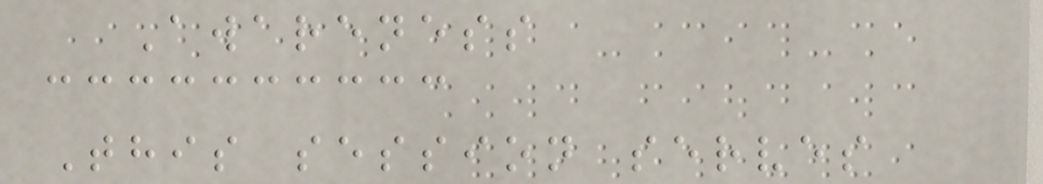Awareness
This session serves
